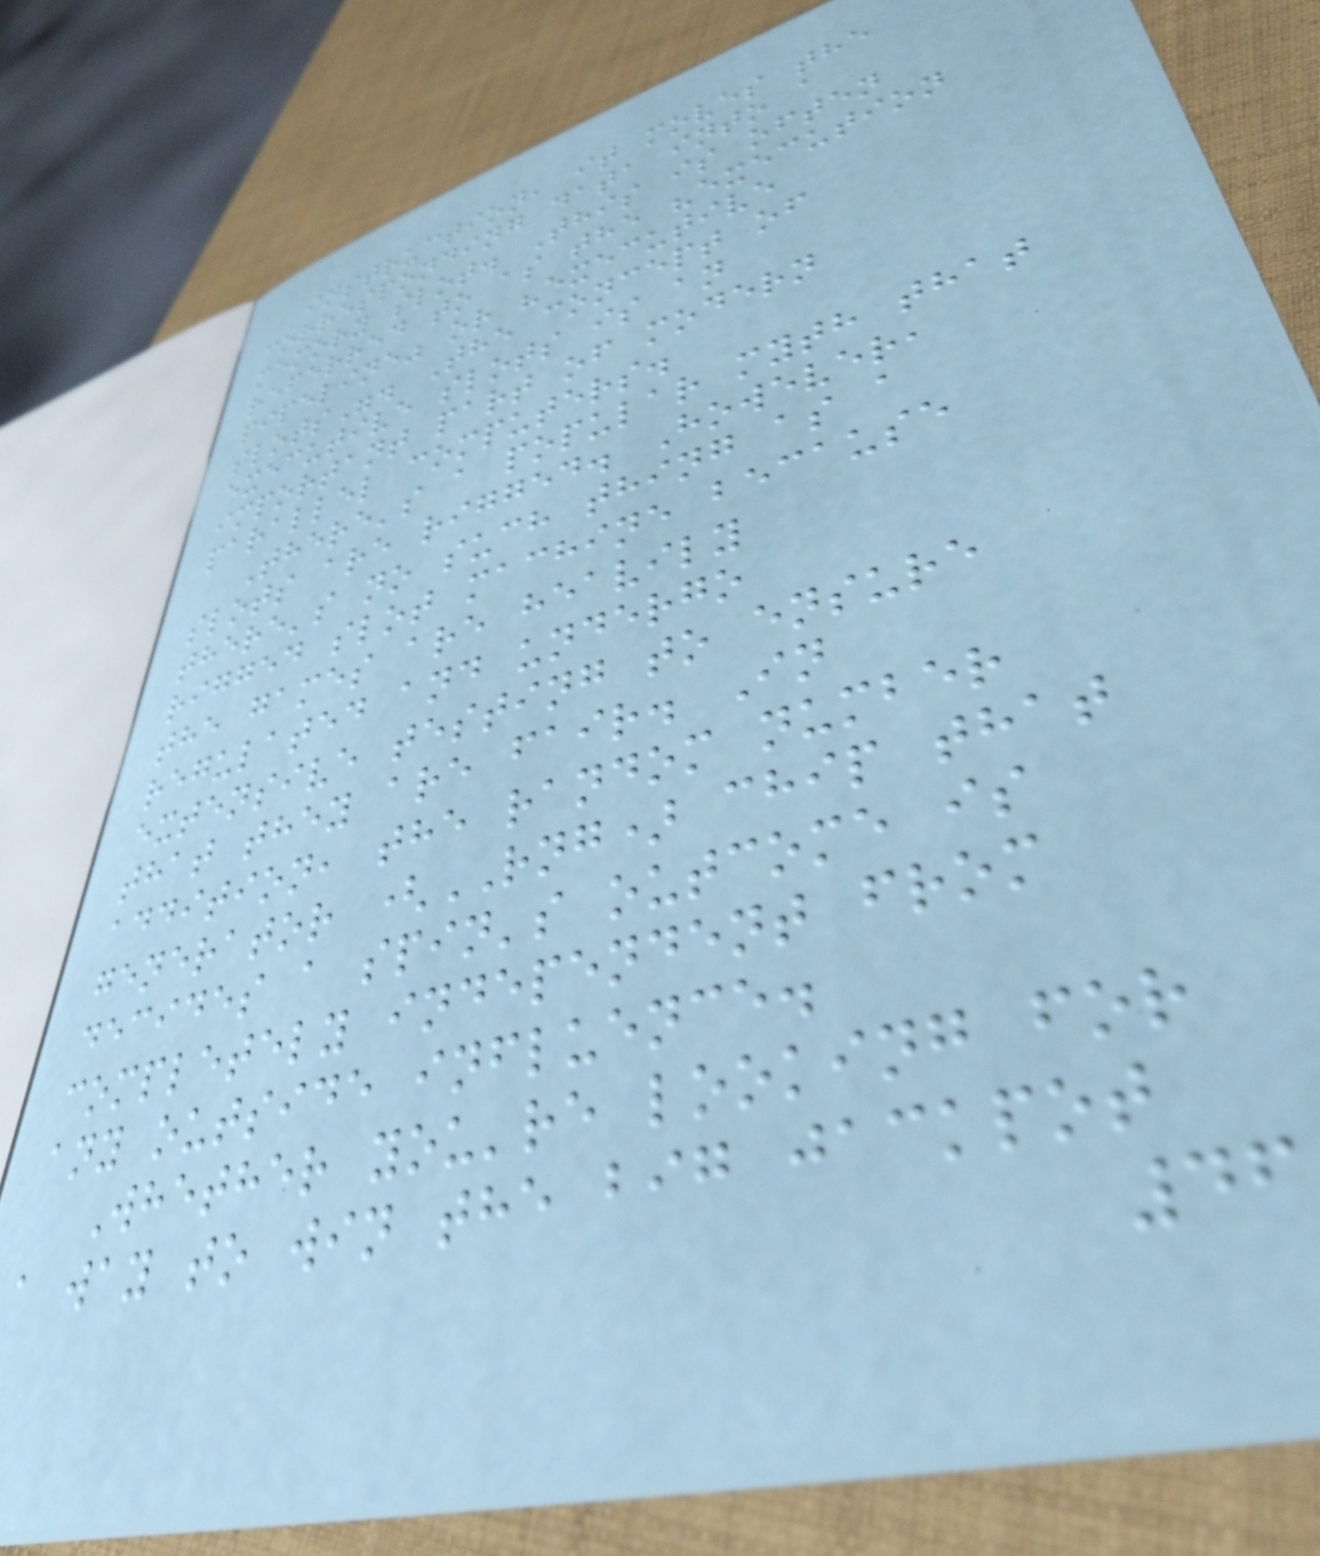instruction, it moves the
corresponding data into a
memory slot. This is often
referred to as the "execution
pipeline" or "executive
slots". The concept of
executive slots is an
important part of modern
parallel computers.
There's a popular myth that
slots are rigged. However,
there's no such thing as a
rigged slot machine because
the games are heavily
regulated and undergo
extensive testing to ensure
that they are fair. In
addition, the random number
generator (RNG) chip that
decides a spin's outcome is
completely independent from
any outside influence.
Whether you're looking for
a way to win the big jackpot
46
